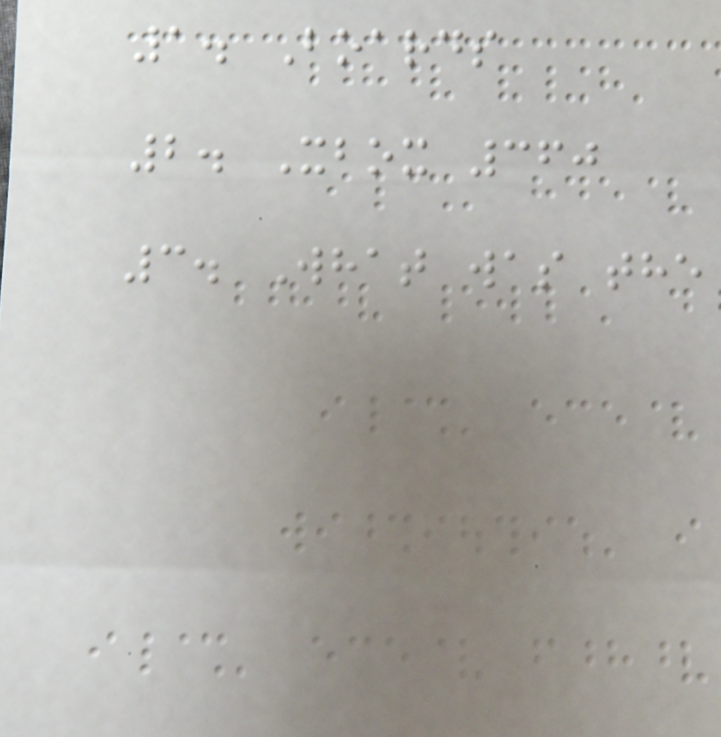1. Boards
2. Xbox 360
3. What was the
